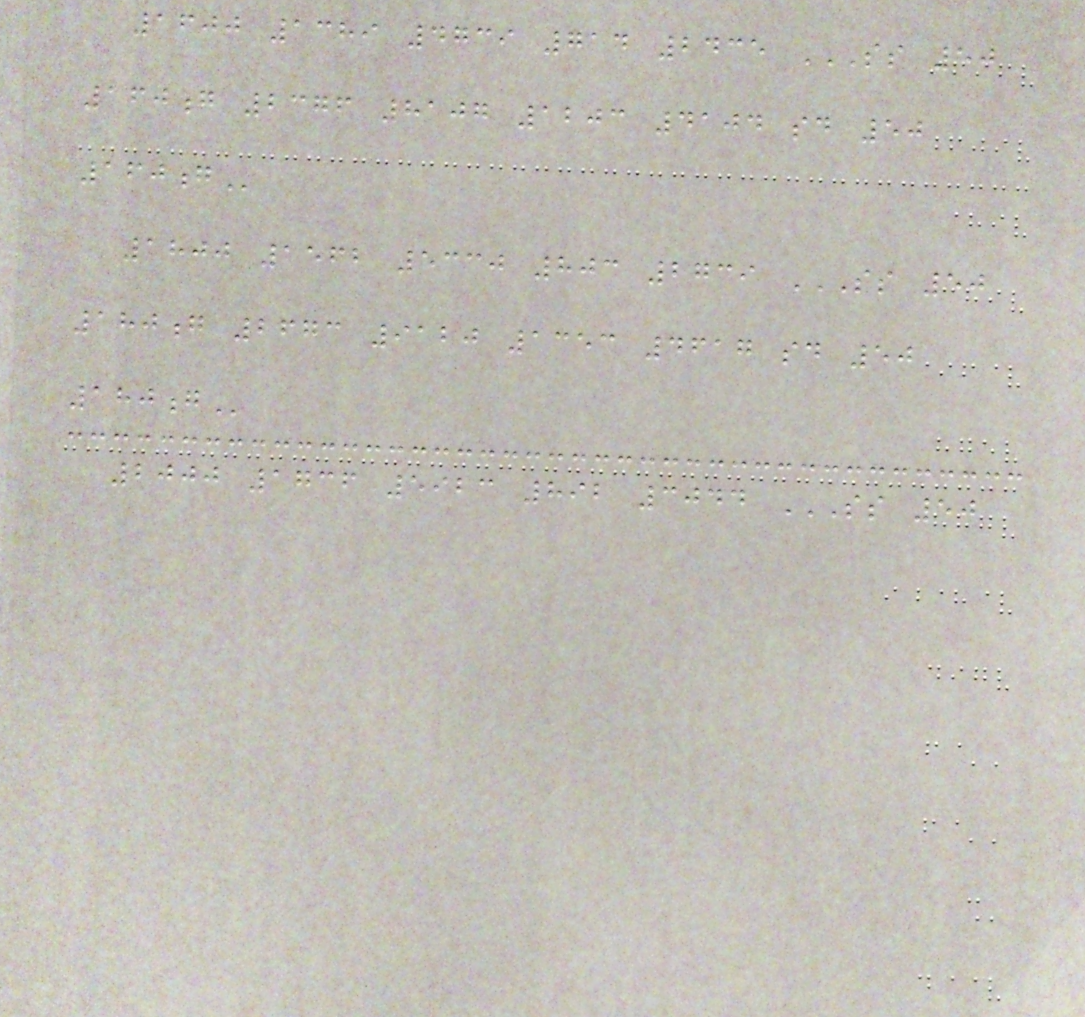1600 1389 4739 714 2435 SS 50
160G 2376 8107 1203 4104 SD 50
160G
1800 1562 5330 803 2739 SS 50
180G 2673 9120 1353 4617 SD 50
180G
2000 1736 5923 892 3044 SS 50
